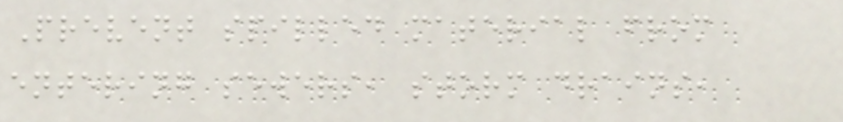Prevent spilled material from
entering sewers, storm drains,
